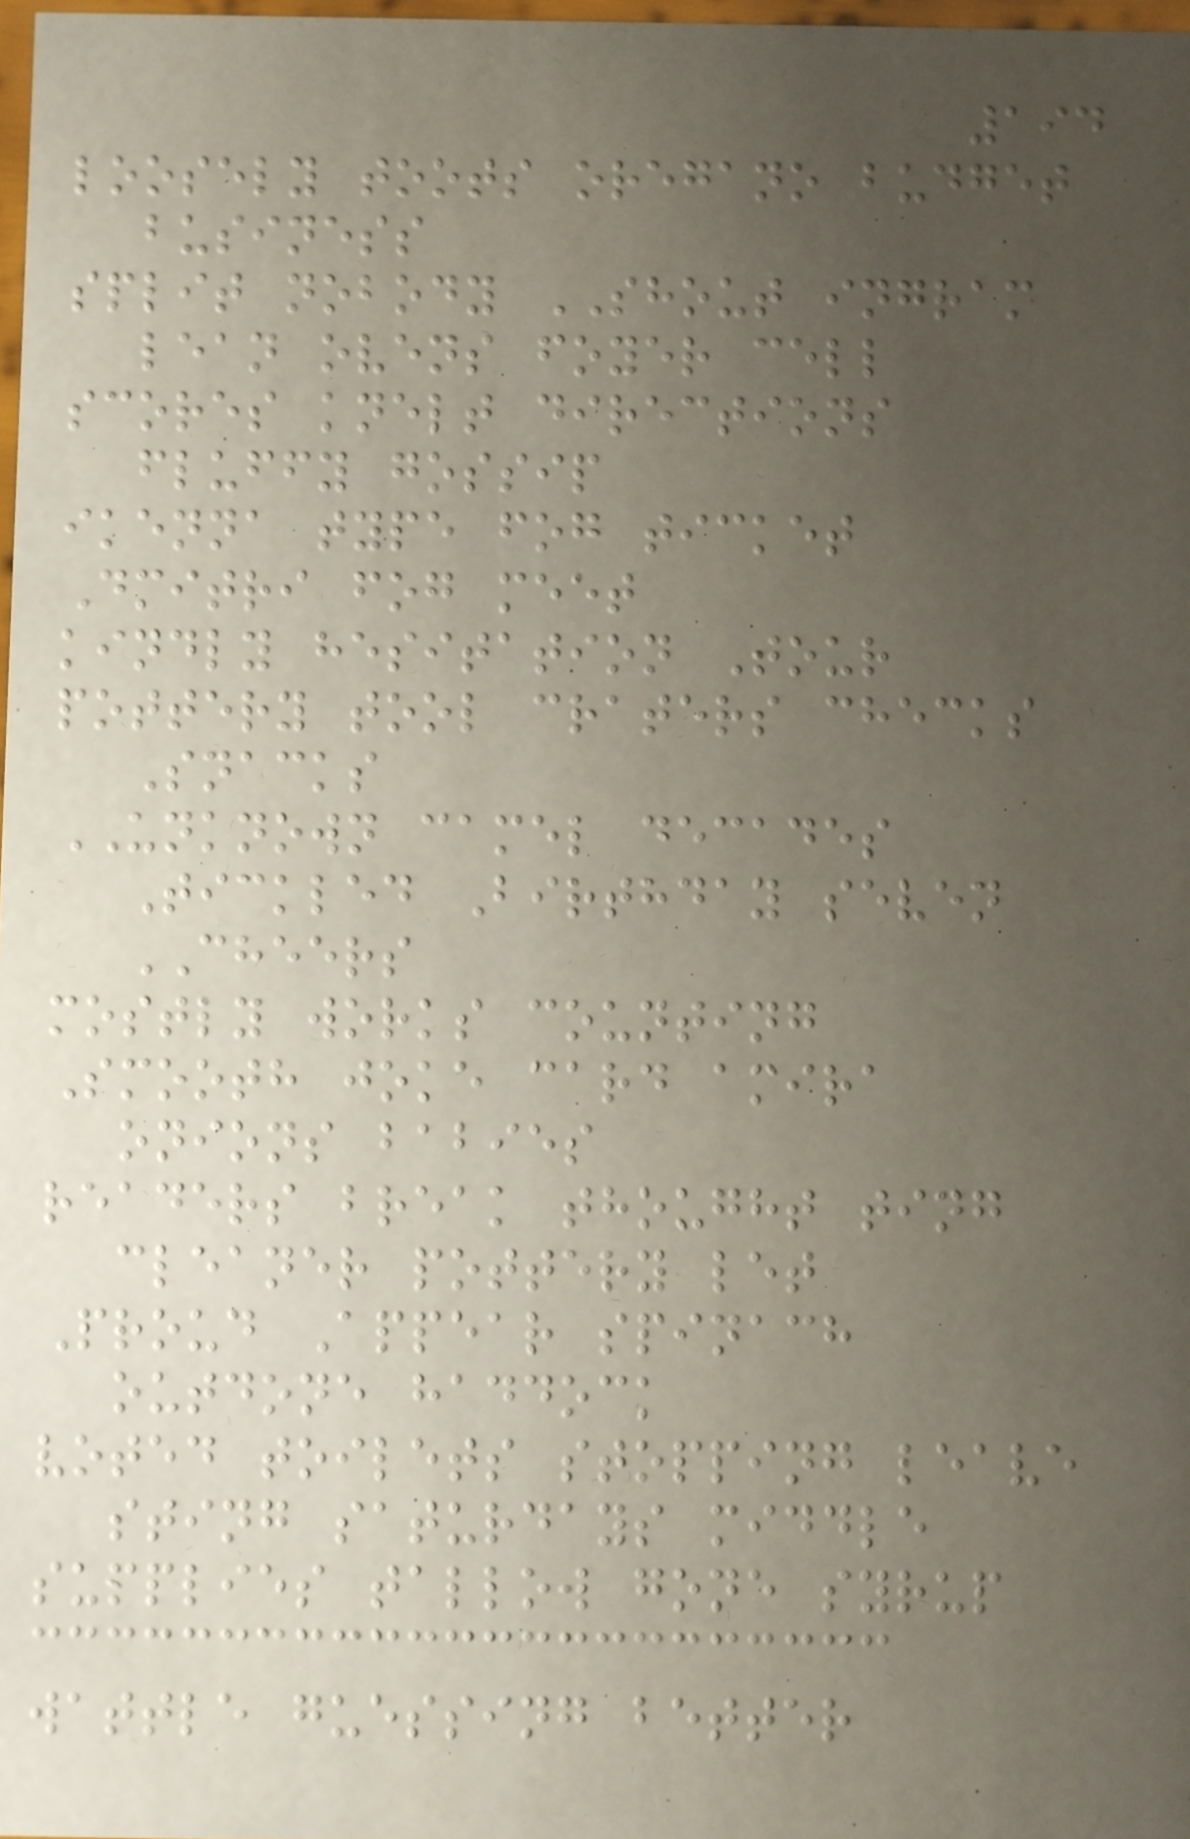194
loosely toots oregano budget
business
split nobody SHOUT ingram
lean ovens foyer cell
scores knelt directions
fluffy gossip
ikenna type fog ticket
Dmitri fog meet
kindly hesitation Tour
pottery tool craters checks
Snacks
UNKNOWN camel decades
Tickled Birthday seven
CHEERS
mostly works counting
Smooth joke card amira
onions babies
readers break thought ting
cleaner pottery let
Proud Appear spinach
outdone haddock
voted toilets stopping leave
sting saturdays middle
supplies tallow gone syrup
wattle guessing better
